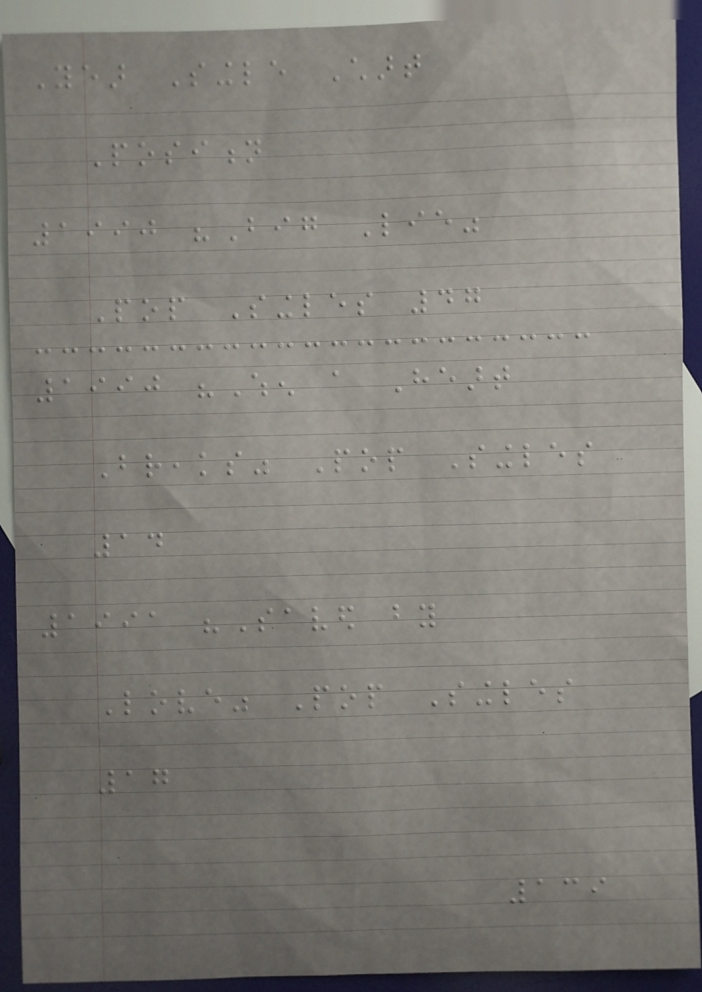Year Single Chart
Position
1990 "Big Lie"
Pop Singles 47
1990 "When a Heart
Breaks" Pop Singles
14
1991 "Saved by
Love" Pop Singles
17
139
